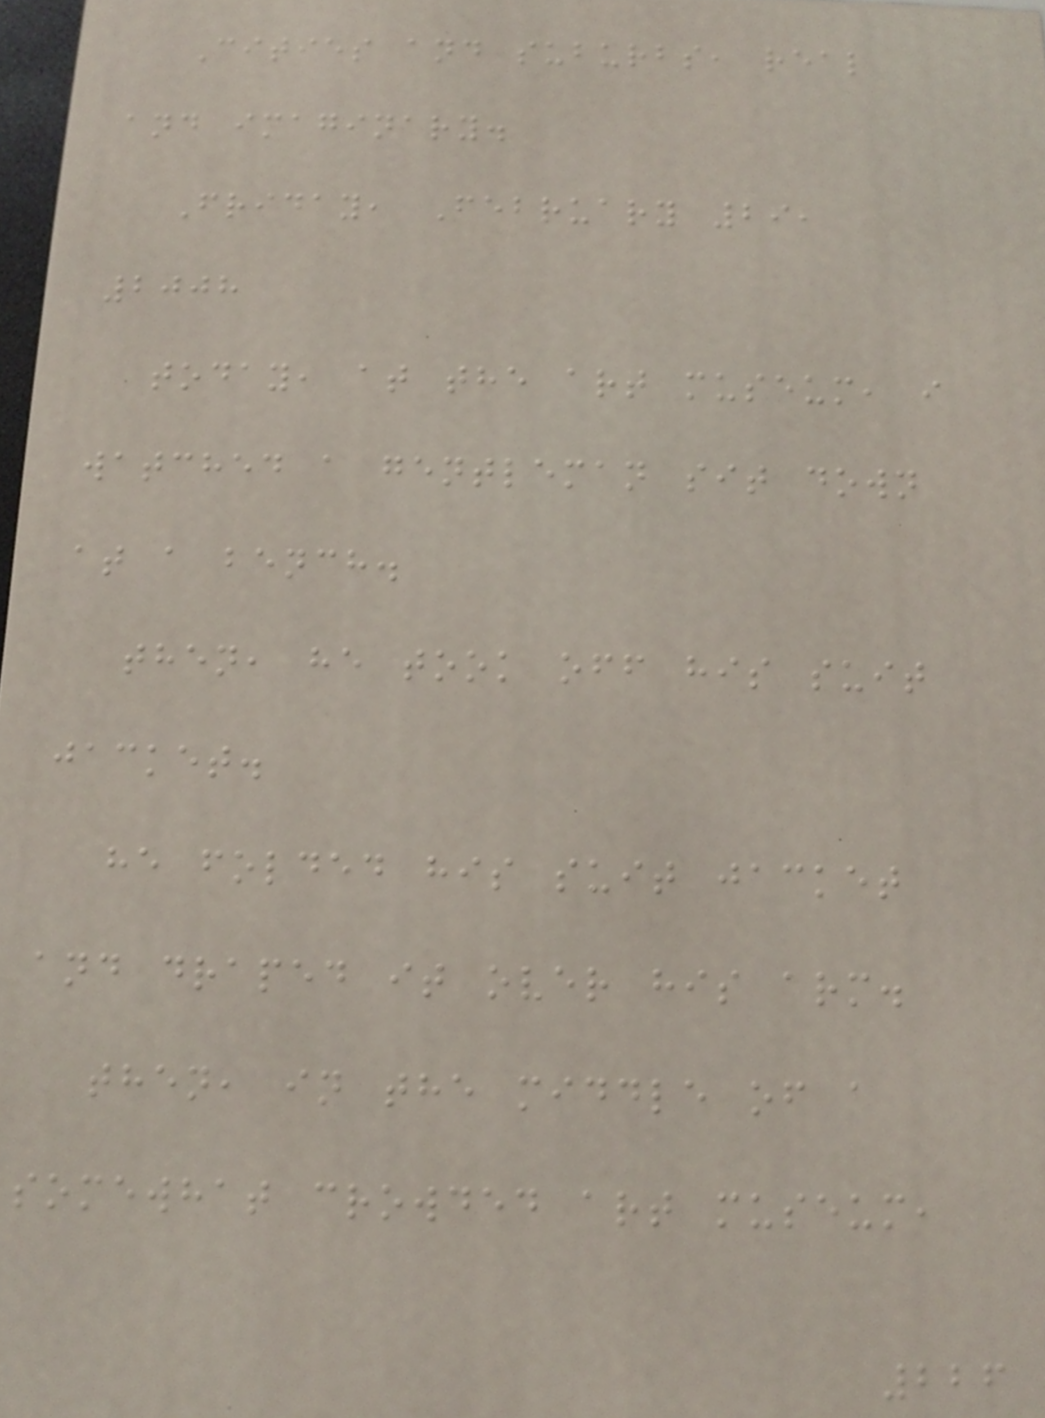Cities and suburbs, real
and imaginary.
Friday, February 29,
2008
today, at the art museum, i
watched a gentleman sit down
at a bench.
then, he took off his suit
jacket.
he folded his suit jacket
and draped it over his arm.
then, in the middle of a
somewhat crowded art museum,
226
